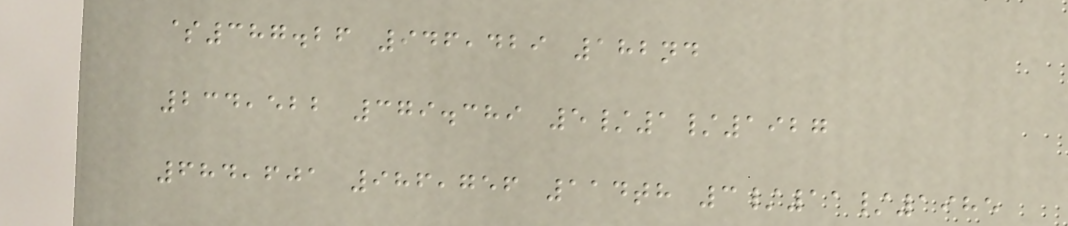$387.26 946,429 182nd
234,522 379.389 5/1/1927
684,601 986,756 114th 3/11/1985
